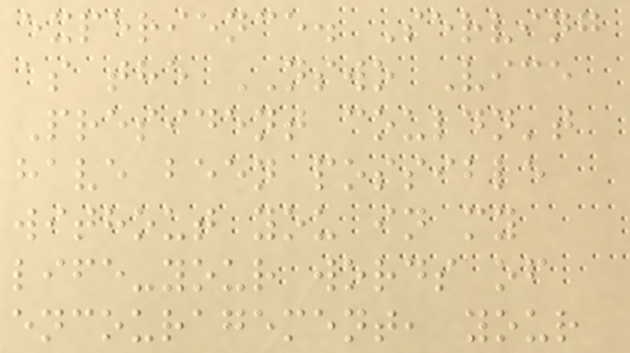experience. Serving
as the NSWO Vice
President couldn't
have been possible
without you in my
life-your words of
encouragement, your
